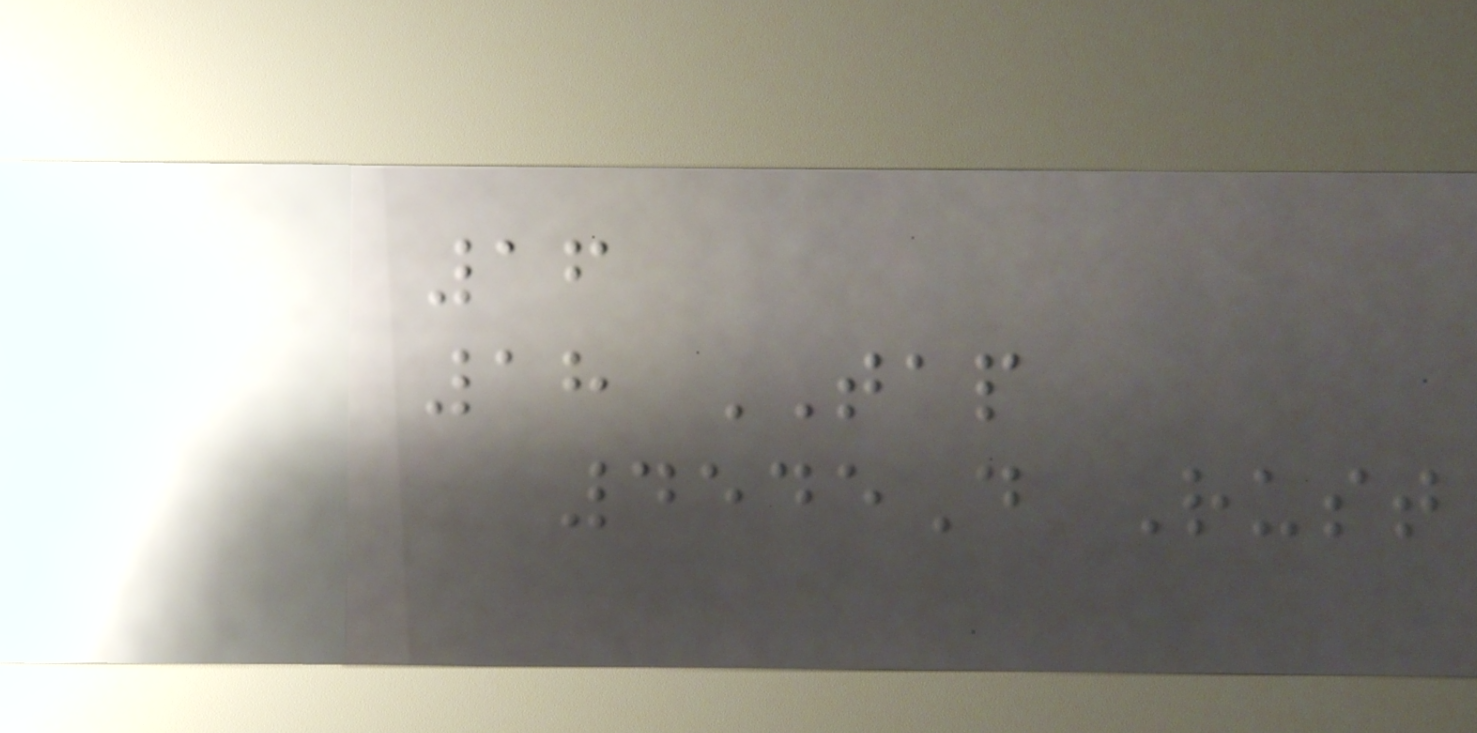16
18 TAP
4545D Rust
